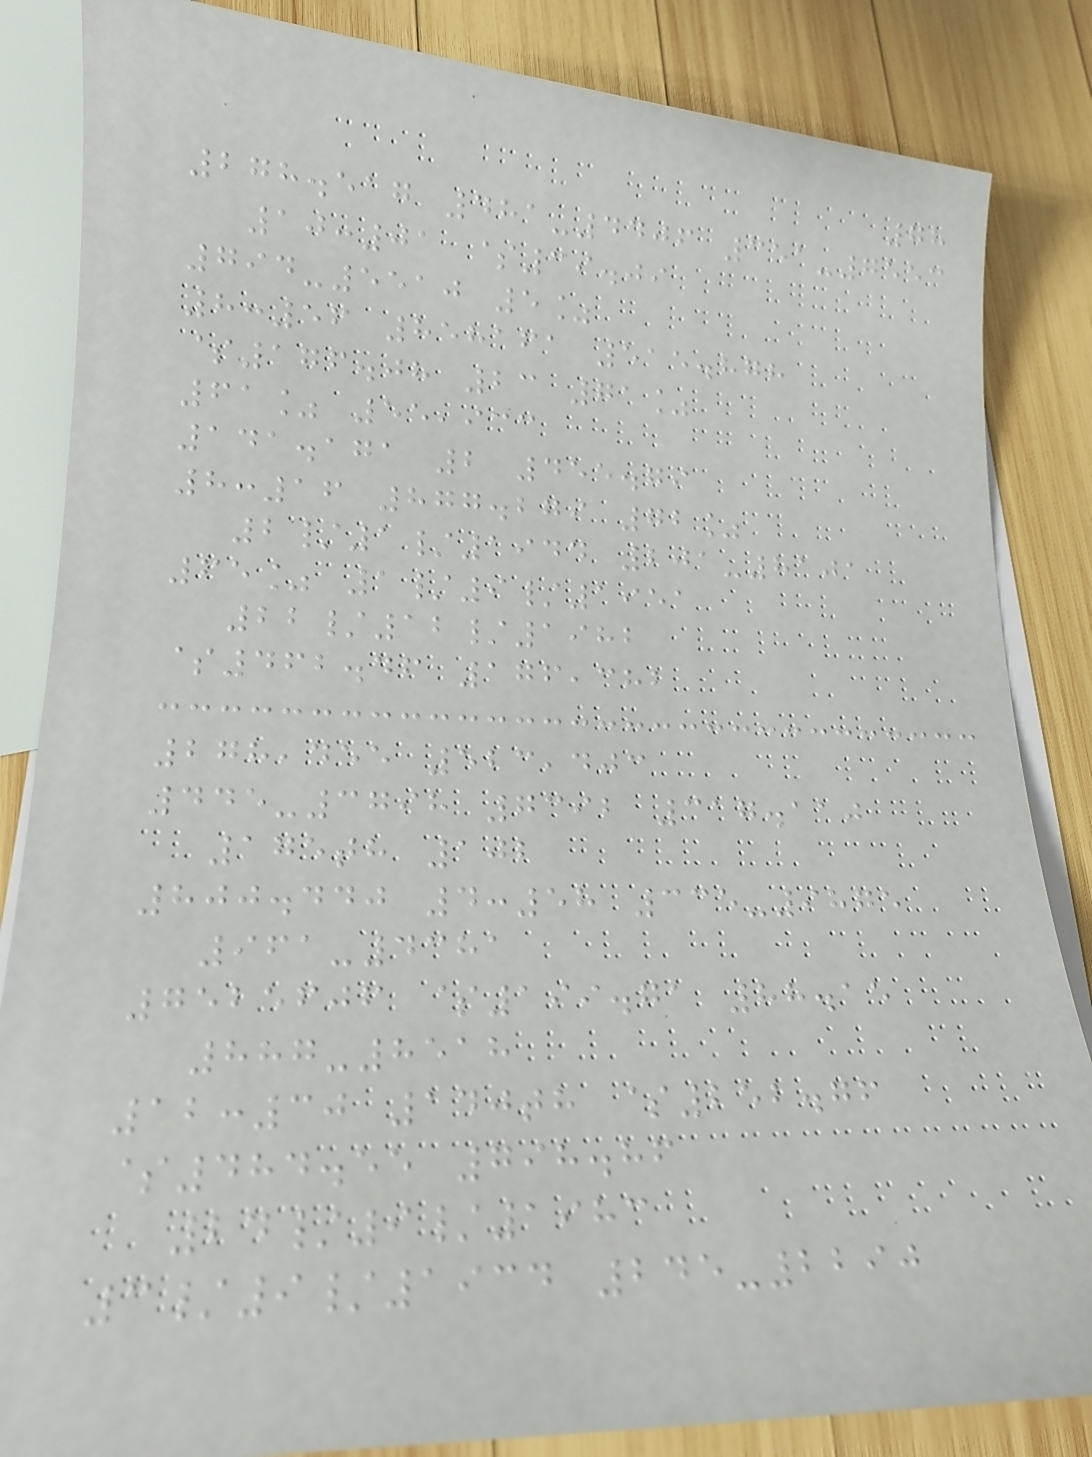78
278.517 481-4406 351-7553
10:01 $39.09
794-5510 5%
8:56 858161 515.878
$176.08 23 71%
61% 55,933
141.171 2 455.79
8:16 877.279 72%
2/1/1944 201-8101
65% 1/9/1951
22/12/1982
$462.46 176,382
278,455 523,403
445-3798 7392 317.110
175th 102
800.440 4:58 335-9875
961-4381
7525606 $199.71 88.15
887-8518
12:30 140th $252.76
$484.55 798.86
24/9/1983
3/9/1934 245-2290
